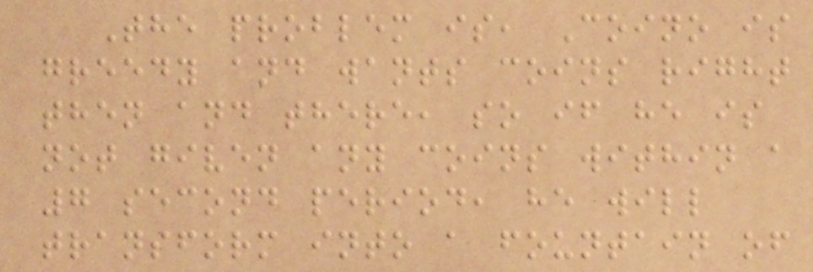The problem is, Coino is
greedy and wants coins right
then and there, so if he is
not given any coins within a
7 second period, he will
transform into a fountain of
